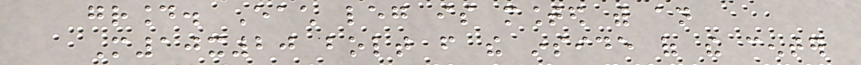ground. Each leg is mounted with an
M10x20 bolt from the inside of the center
